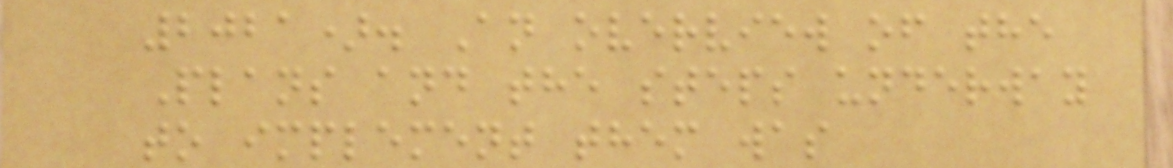2021). An overview of the
Plans and the steps underway
to implement them was
